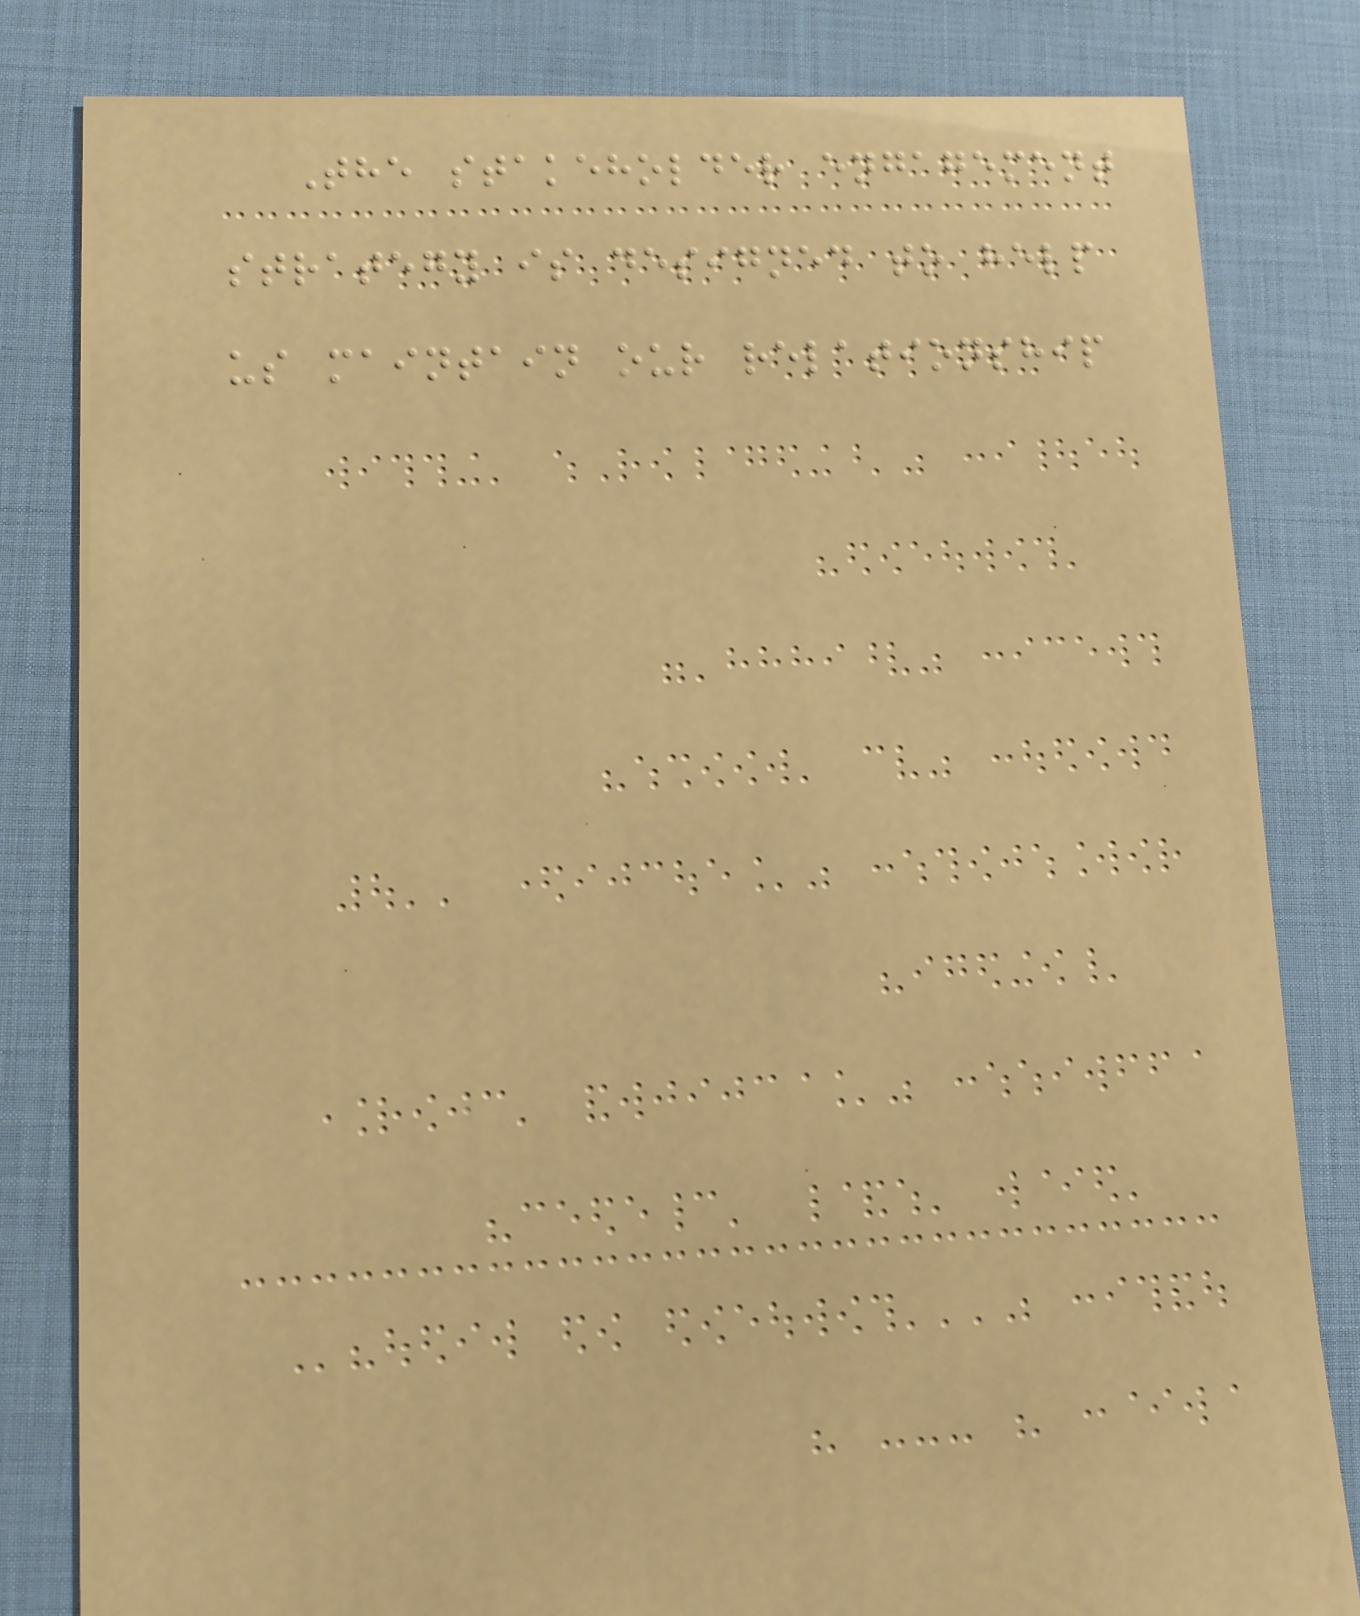The stakeholder engagement
strategy is designed to help
us maintain our relationship
